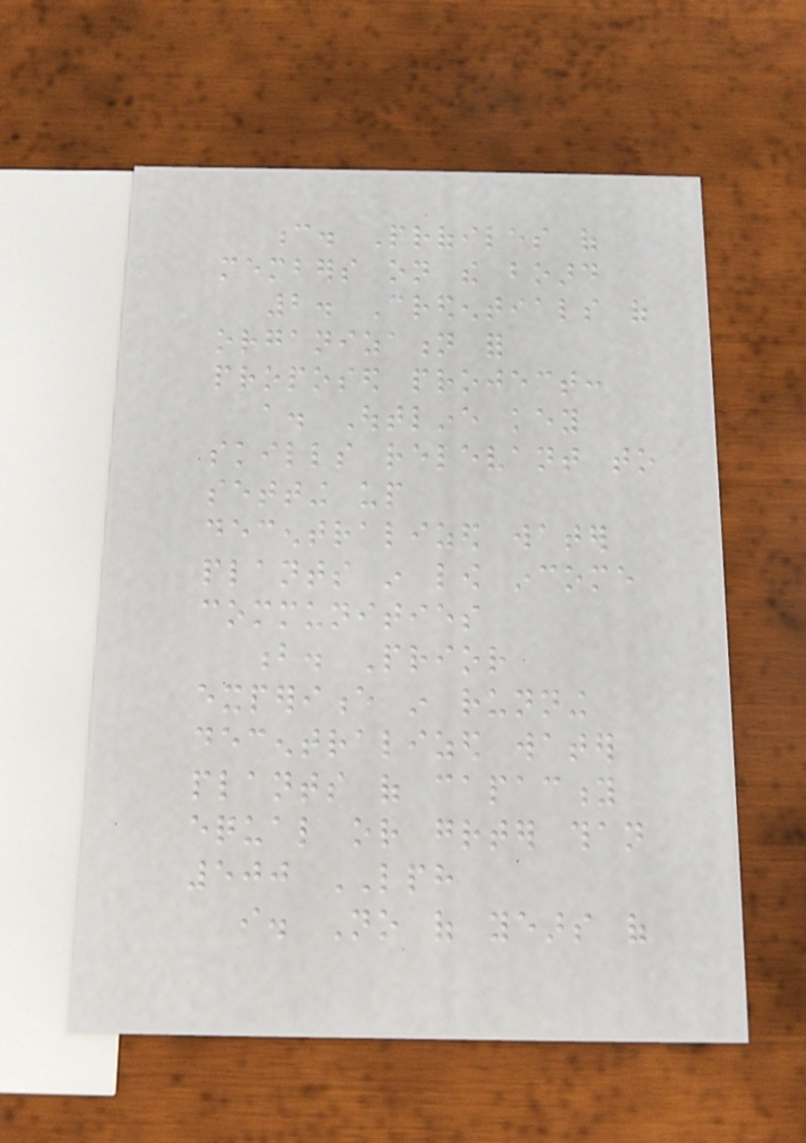c. Profiles of
members on the board
2. Credentials of
organization for
proposed project:
a. Outline key
skills relevant to
setting up
decentralized water
plants in low income
communities
b. Prior
experience in running
decentralized water
plants of capacity
equal or greater than
500 LPH
i. No of years of
